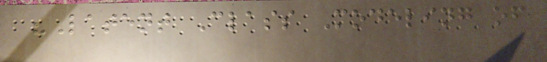"Latent Class Modeling of
